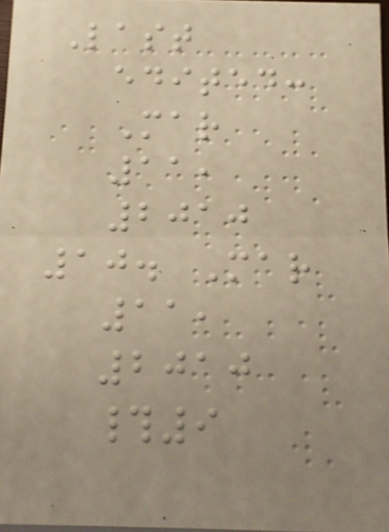Last
edited:
Mar
11,
2010
10. Mar
11,
2010
#9
